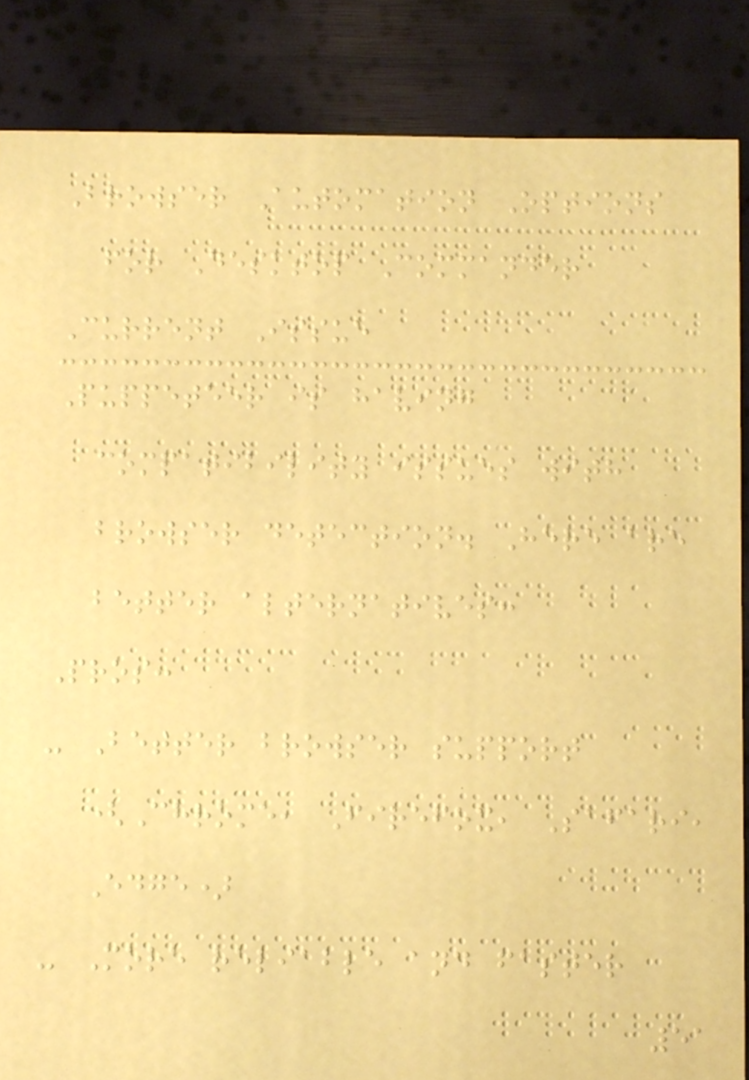Browser Automation Options
for Desktop Commander
Current Issue
Puppeteer is having
compatibility issues with
browser detection. Here are
better alternatives:
Pros:
- Better browser support
(Chrome, Firefox, Safari,
Edge)
- More reliable and faster
51
